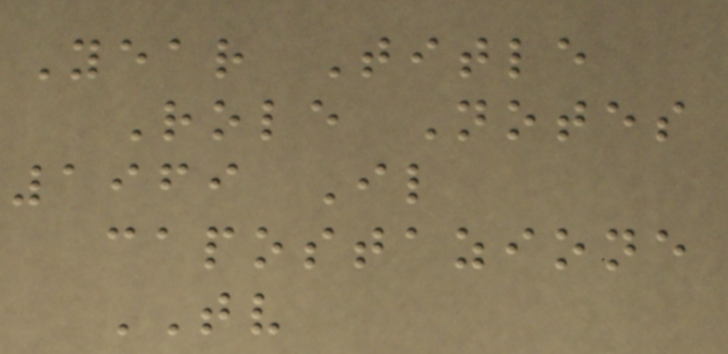Year Title
Role Notes
1969 Il
capostazione
TV
